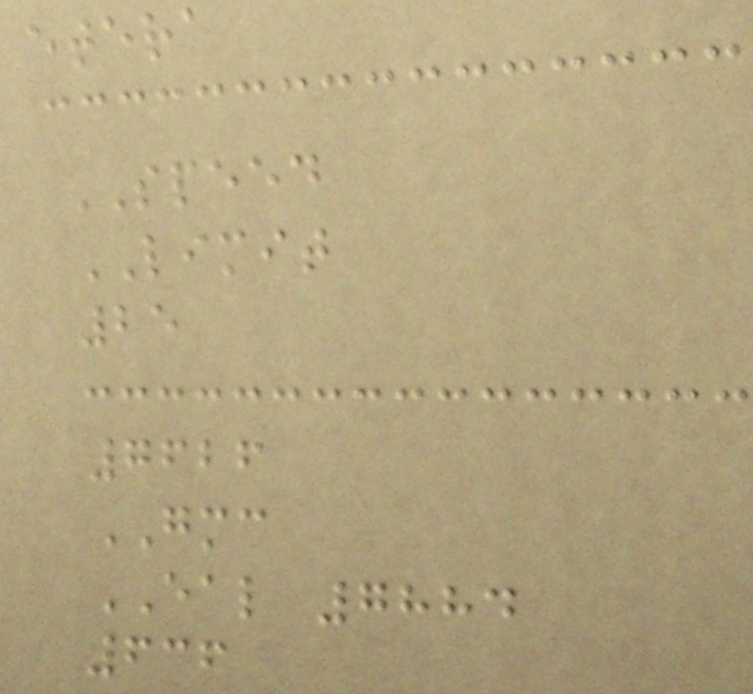etera
SPEED
LIMIT
25
7626
GMC
EAL 7884
636
